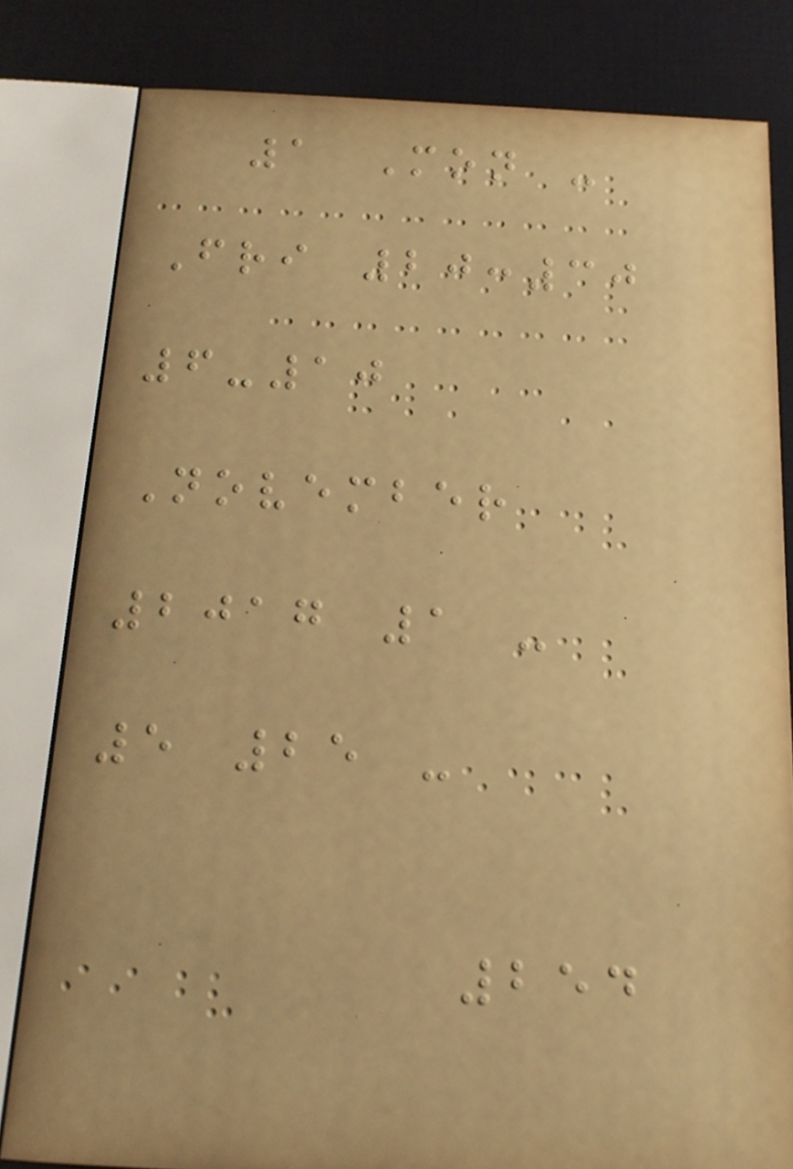1 Mon -
Fri 20:30
6-10
November
2017 1 -
5 25 -
254
